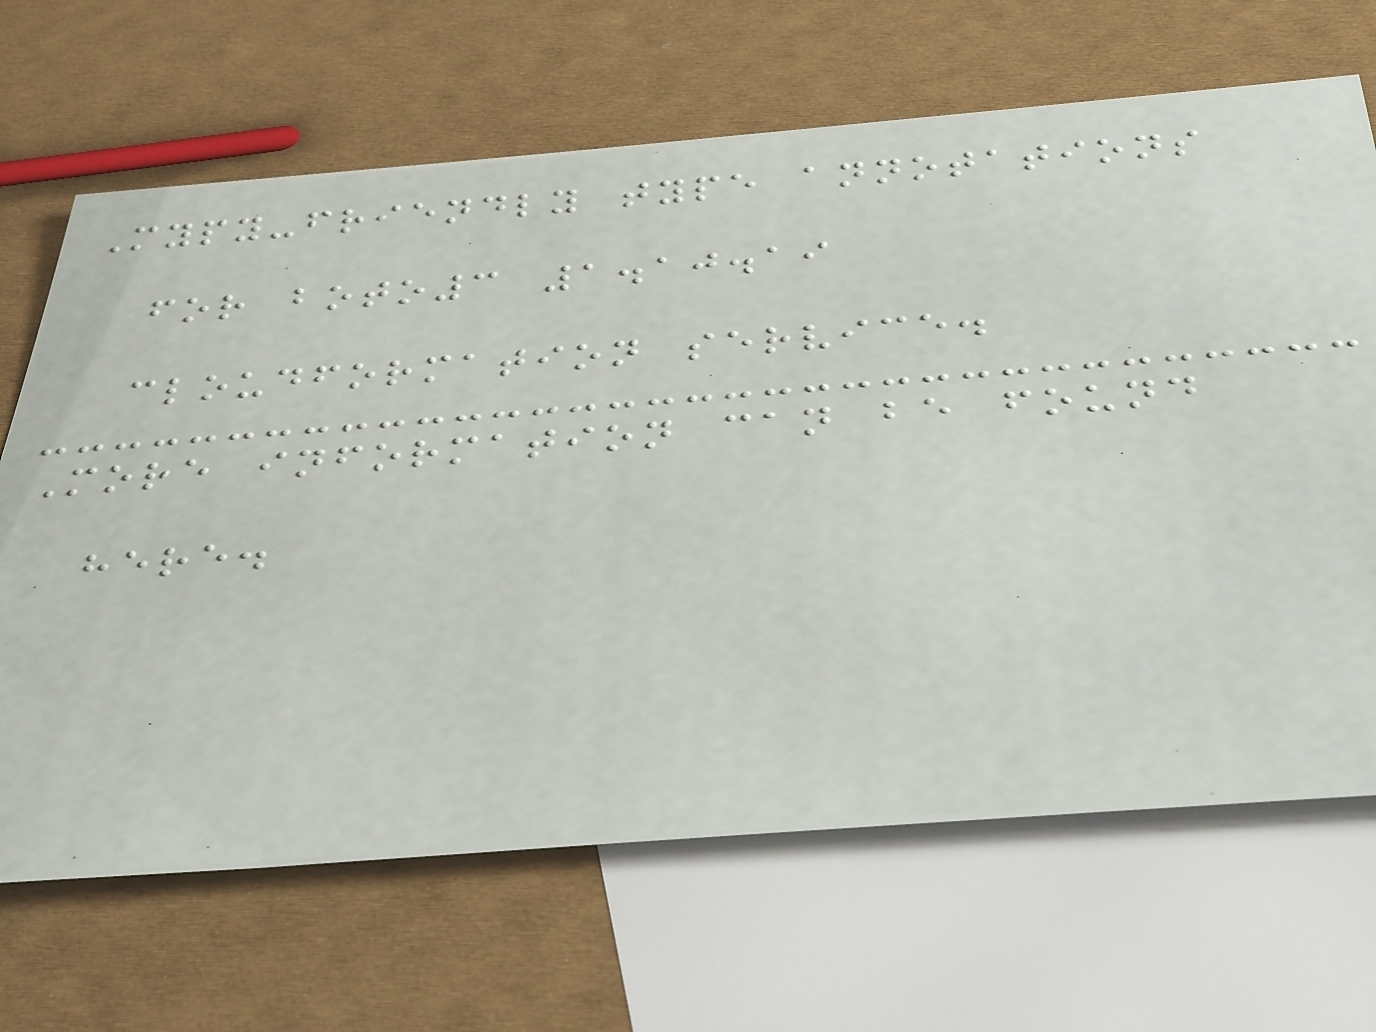Mypy-friendly type annotations
for boto3 1.10.19
cloudformation service.
More information can be found
here.
